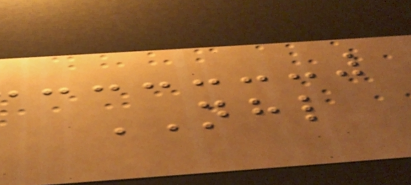NHL
